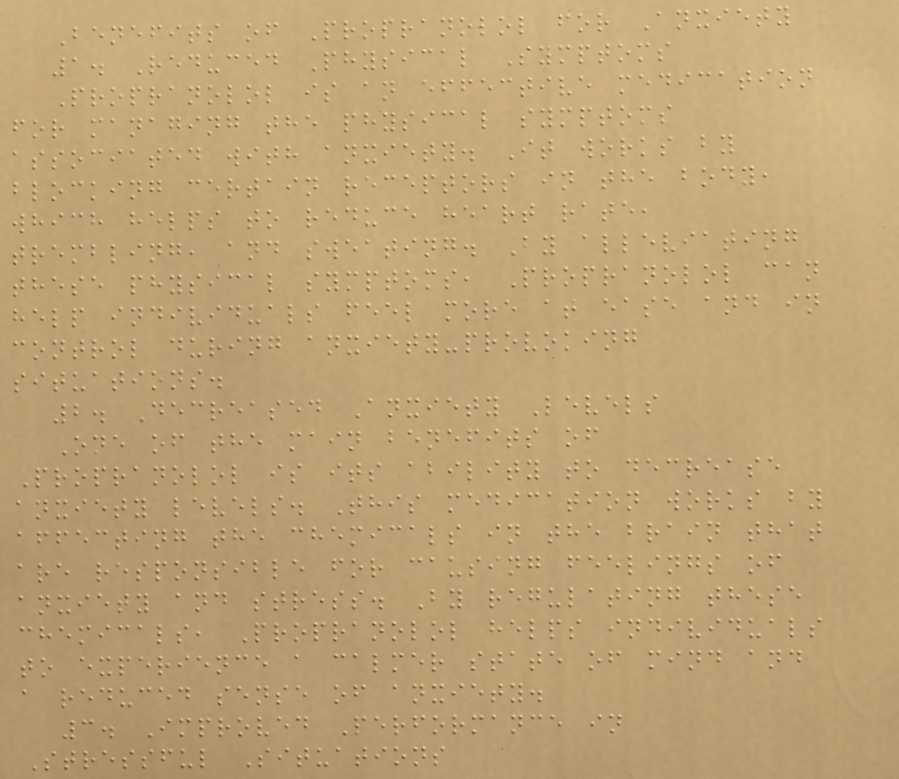Benefits of Propranolol for Anxiety
1. Reduced Physical Symptoms
Propranolol is an effective medication
for managing the physical symptoms
associated with anxiety. It works by
blocking certain receptors in the body,
which helps to reduce heart rate,
trembling, and sweating. By alleviating
these physical symptoms, Propranolol can
help individuals feel more at ease and in
control during anxiety-provoking
situations.
2. Decreased Anxiety Levels
One of the main benefits of
Propranolol is its ability to decrease
anxiety levels. This medication works by
affecting the chemicals in the brain that
are responsible for causing feelings of
anxiety and stress. By regulating these
chemicals, Propranolol helps individuals
to experience a calmer state of mind and
a reduced sense of anxiety.
3. Improved Performance in
Stressful Situations
